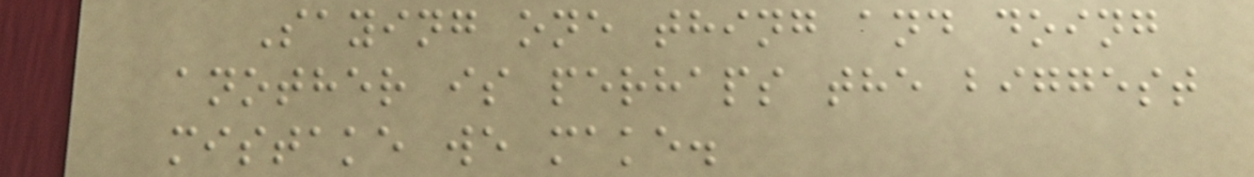Saying one thing and doing
another is perhaps the biggest
mistake we make.
